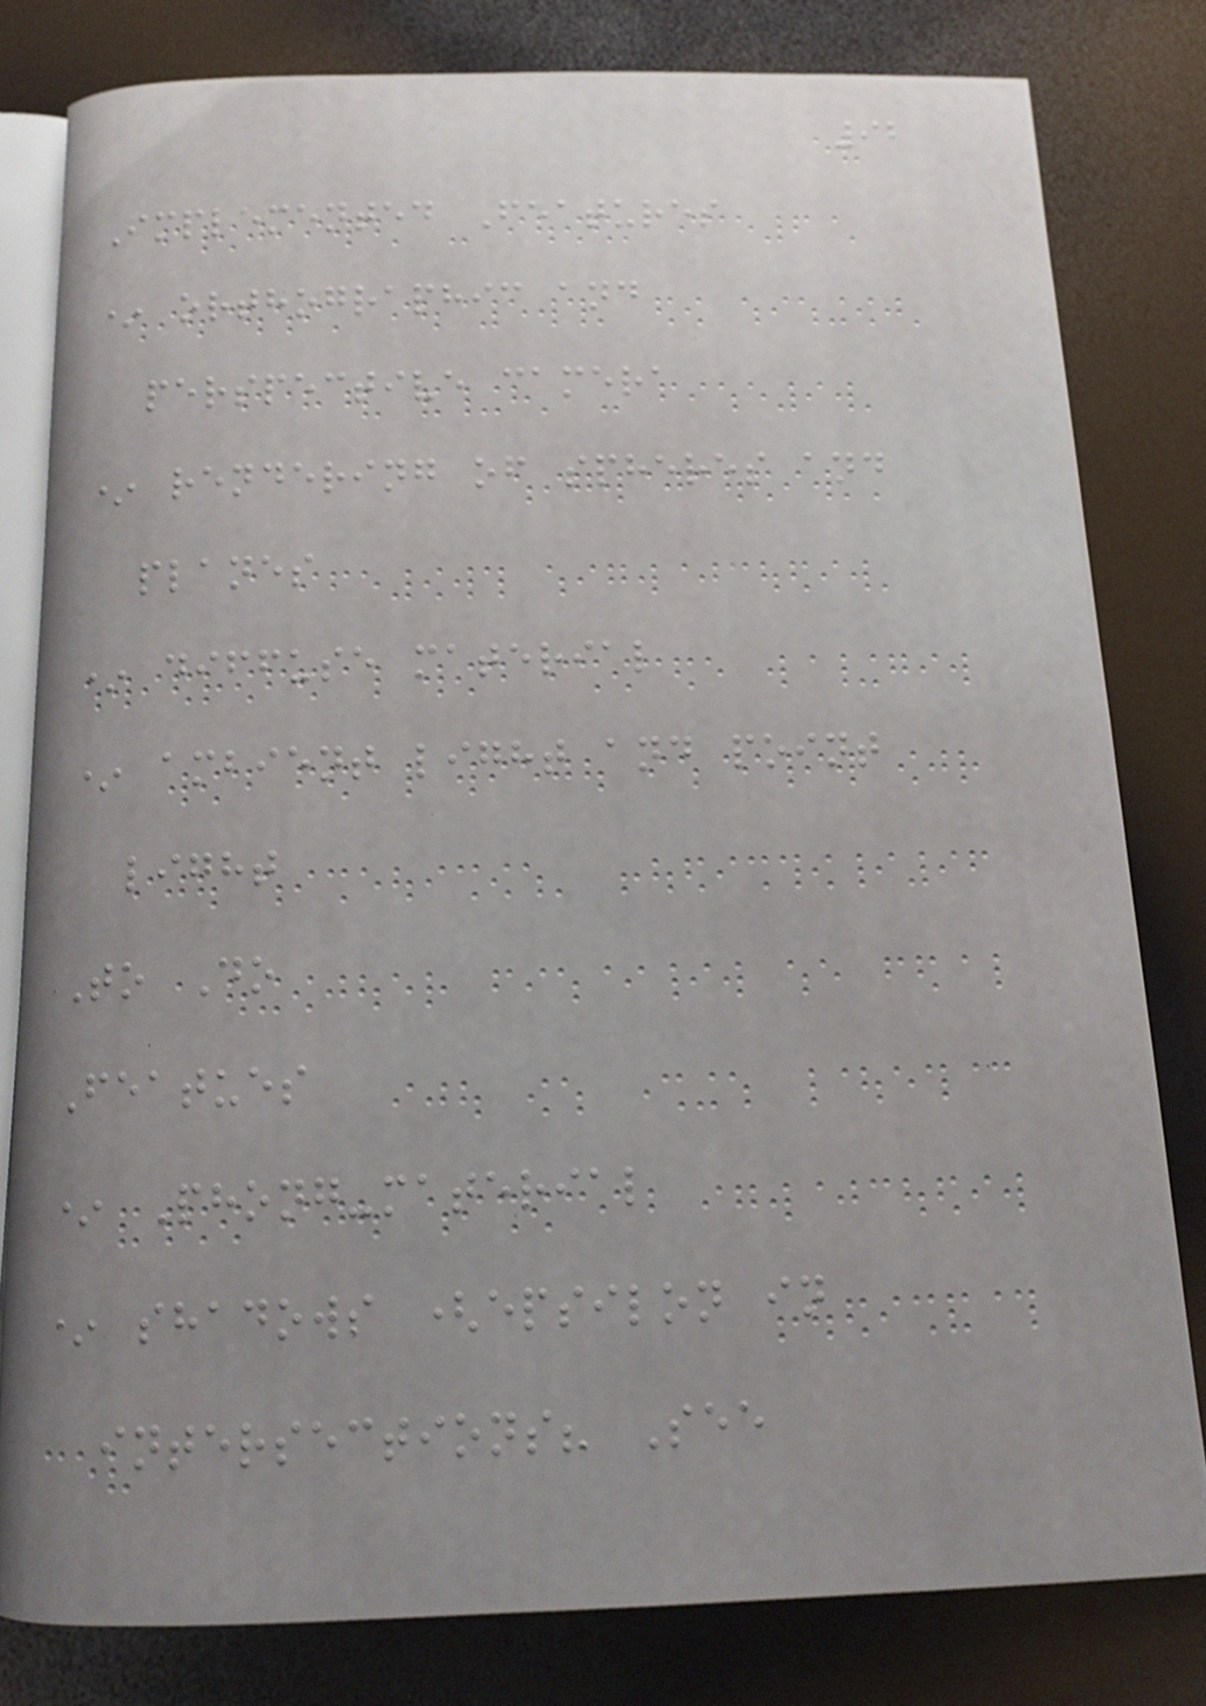92
Implemented Features
* orthographic and
perspective camera
* rendering of spheres and
planes
* diffuse material
* ambient light and point
light
To Do
Featues
* Phong-material
* shadows (epsilon in
intersections? See
